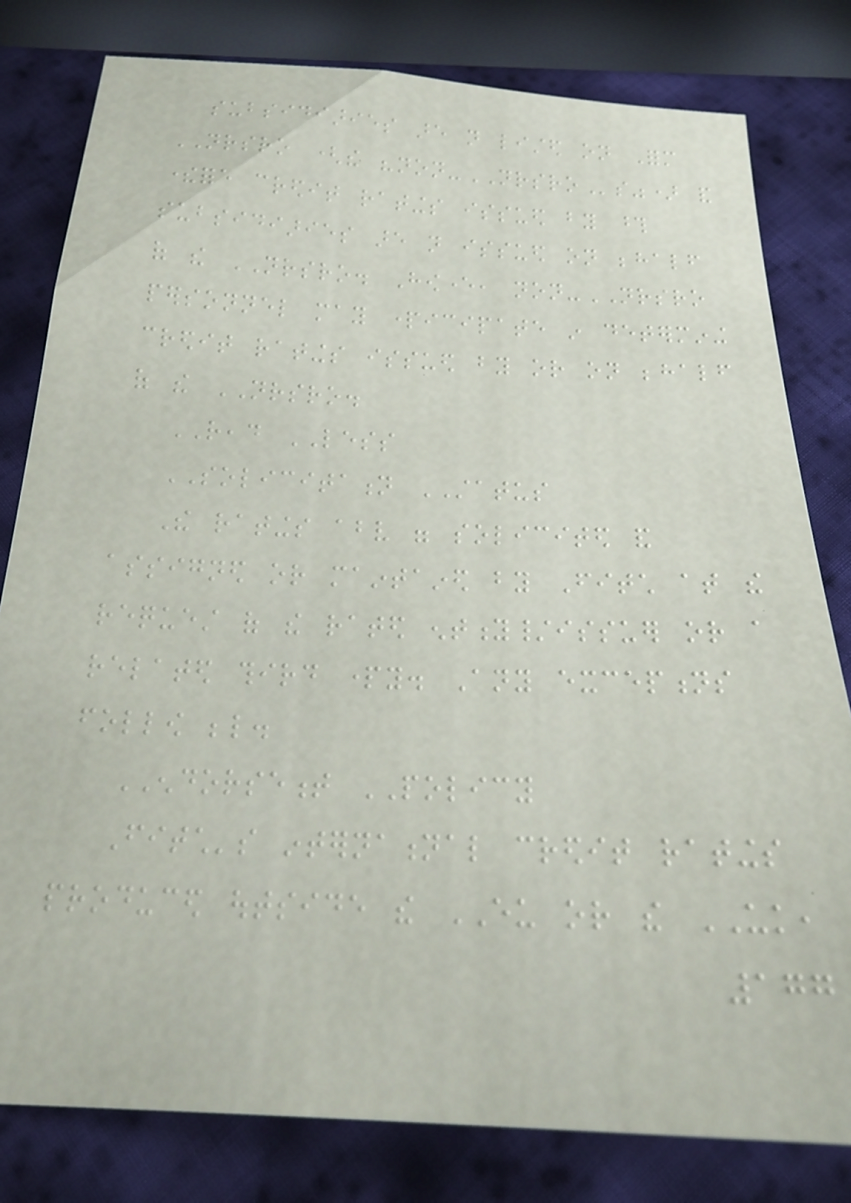subsidiaries are not listed on Form
NRSRO (the "non-NRSROs") and
therefore credit ratings issued by those
subsidiaries are not issued on behalf
of the NRSRO. However, non-NRSRO
personnel may participate in determining
credit ratings issued by or on behalf
of the NRSRO.
READ LESS
SOLICITATION STATUS
The ratings above were solicited and
assigned or maintained by Fitch at the
request of the rated entity/issuer or a
related third party. Any exceptions
follow below.
ENDORSEMENT POLICY
Fitch's international credit ratings
produced outside the EU or the UK,
177
